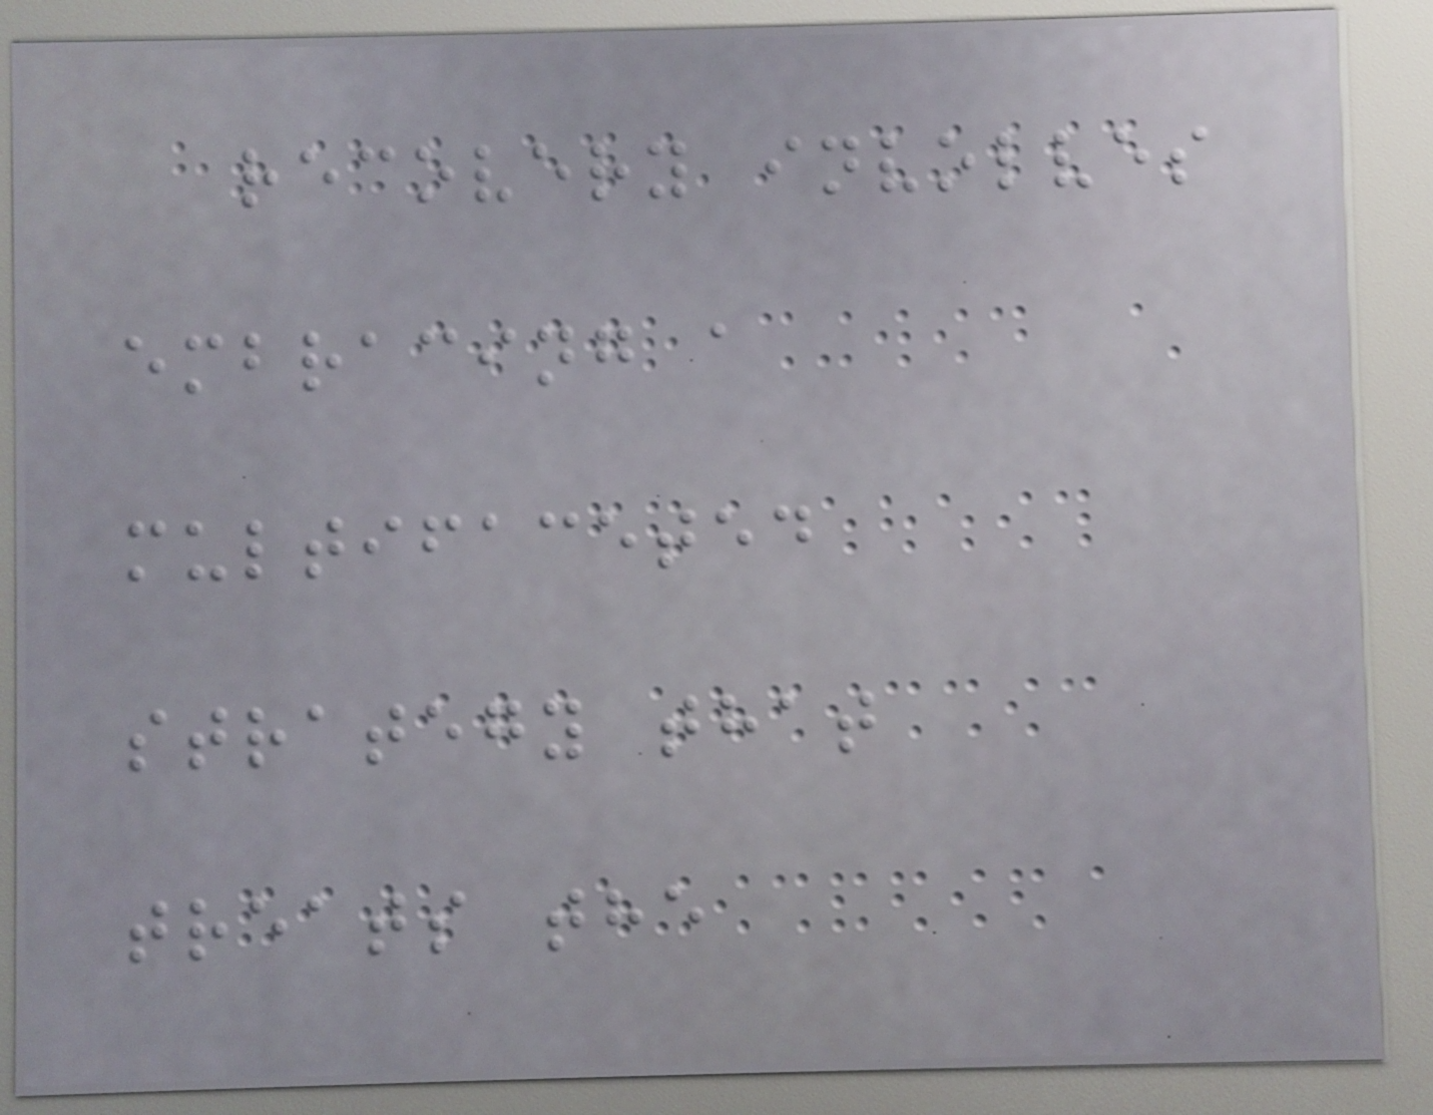recovery involves
embracing a
multifaceted
strategy that
treats the
